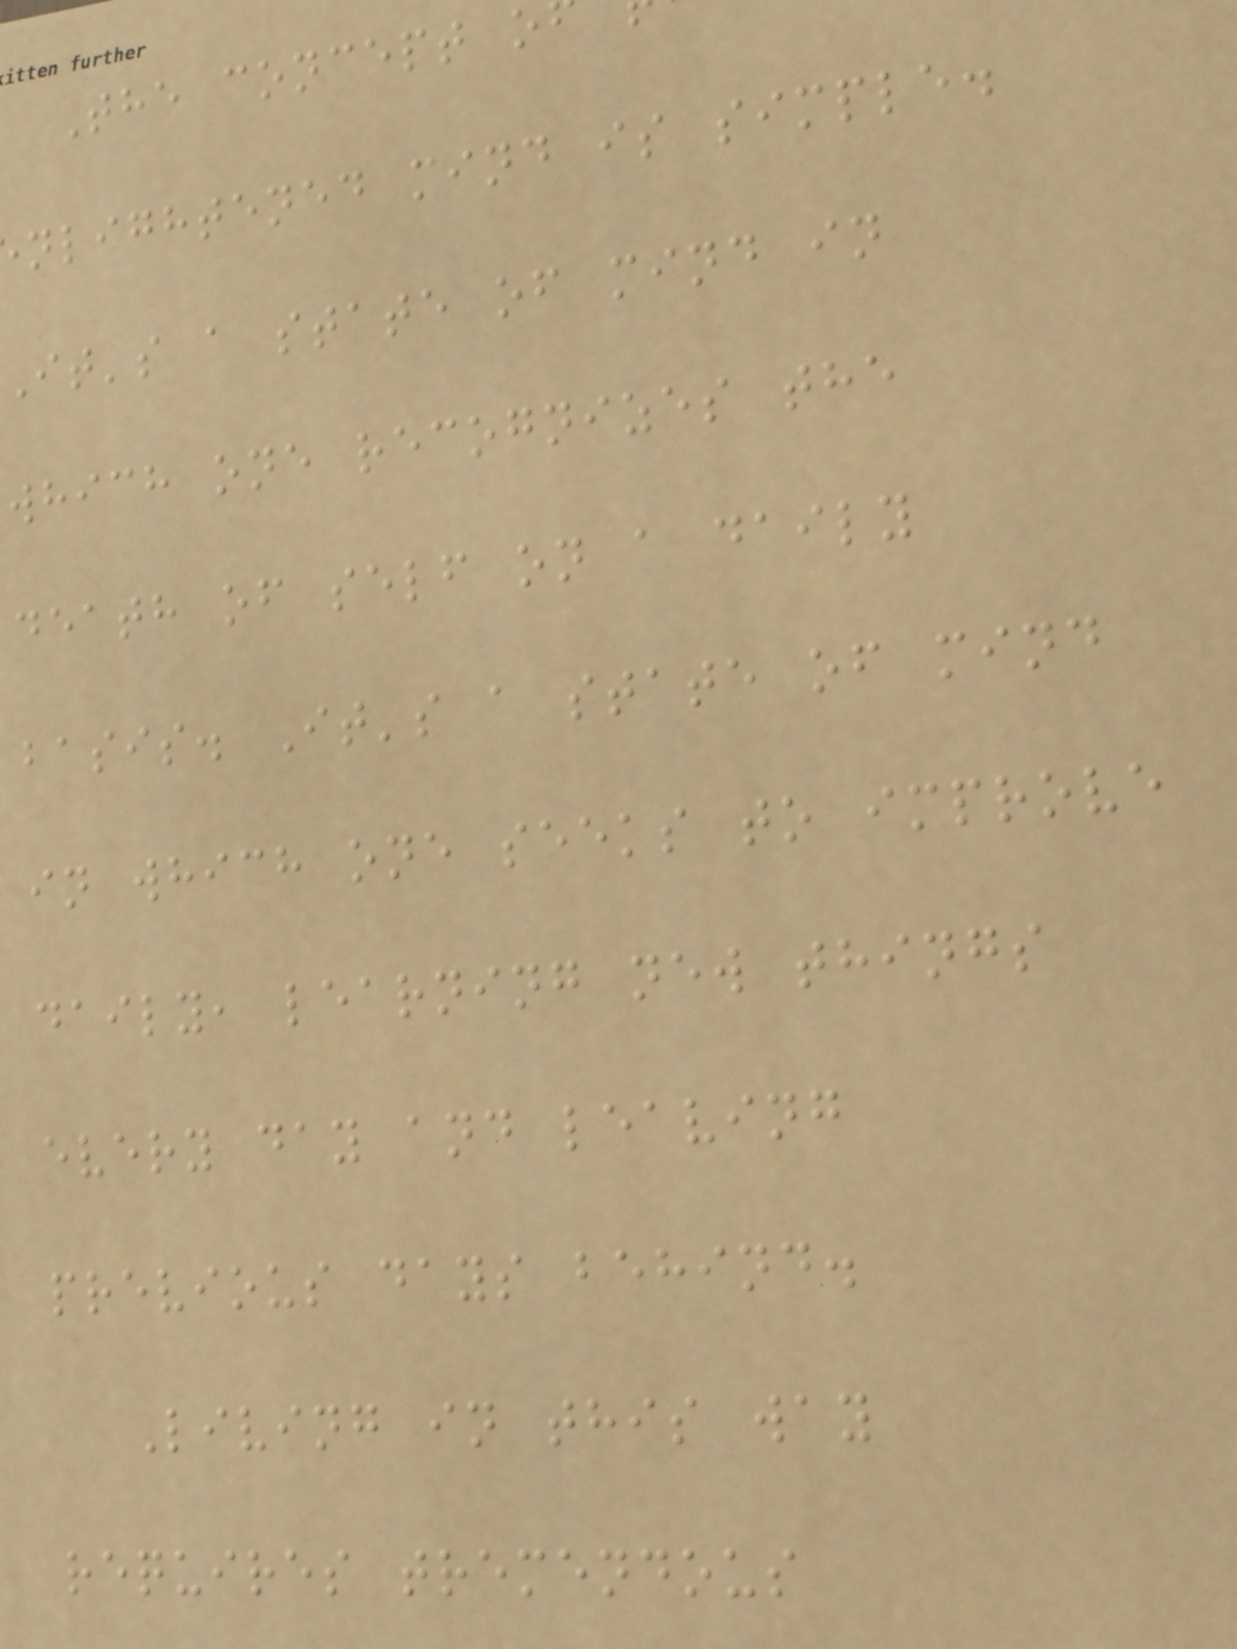The concept o
nlightened mind is simple.
It's a state of mind in
which one recognizes the
death of self on a daily
basis. It's a state of mind
in which one seeks to improve
daily, learning new things
every day and leaving
previous days behind.
Living in this way
requires tremendous
